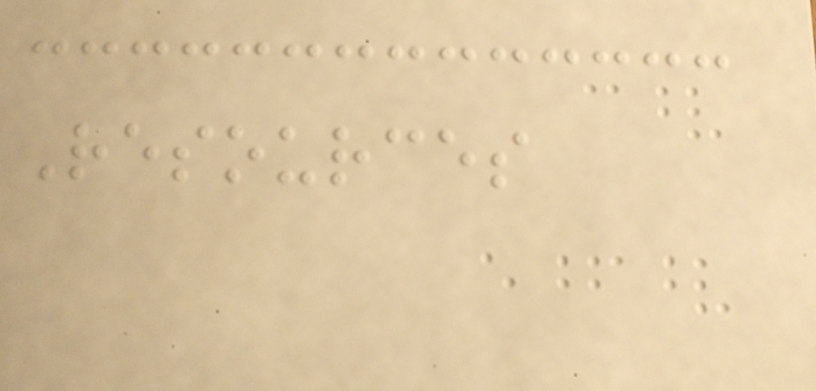Resources
